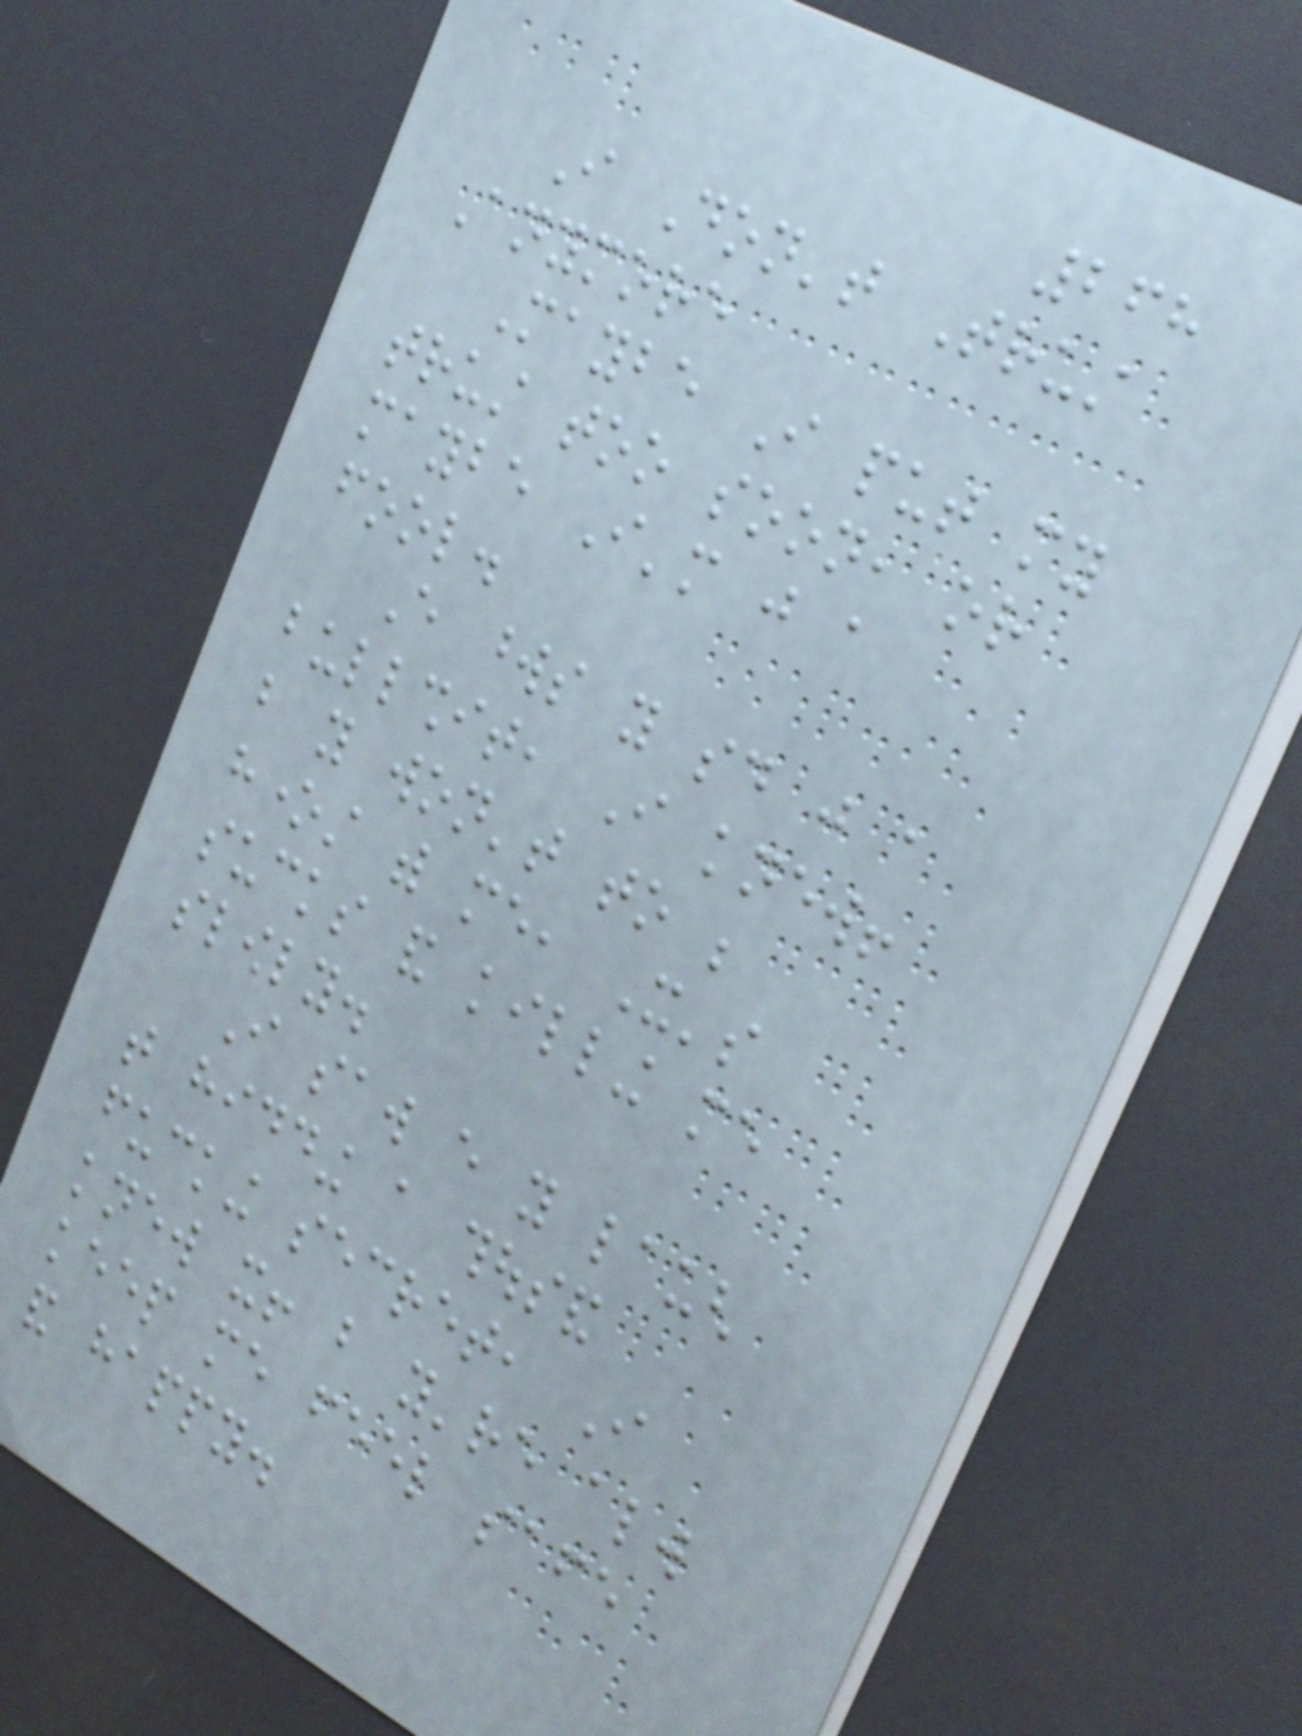268
I Don't Trust
Anymore
Maybe I put my
trust too soon, or
maybe I'm just a
fool.
Every words you said just a
bullshit, I knew!
but you won't to be
honest with me, It's
sucks and killing me
slowly.
I saw every you laugh
that hidding a thousand
fucking secret, I
knew it! but you're always
keep me feel safe
and happy.
